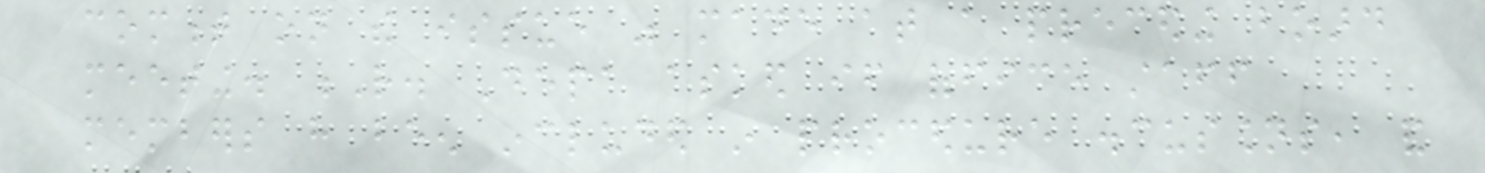comment on the issue was made at a preceding board
meeting. R. Depa asked if office staff
members have been included in procedure discussions, and
